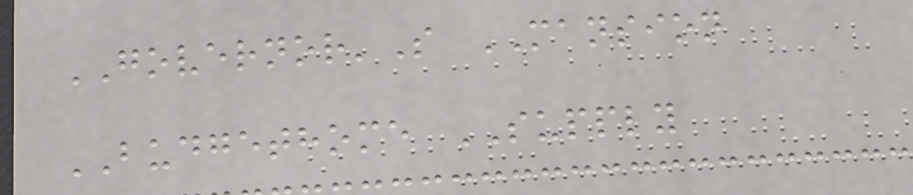GOVERNOR'S MANSION
BUDGETHOME SUPPLY
